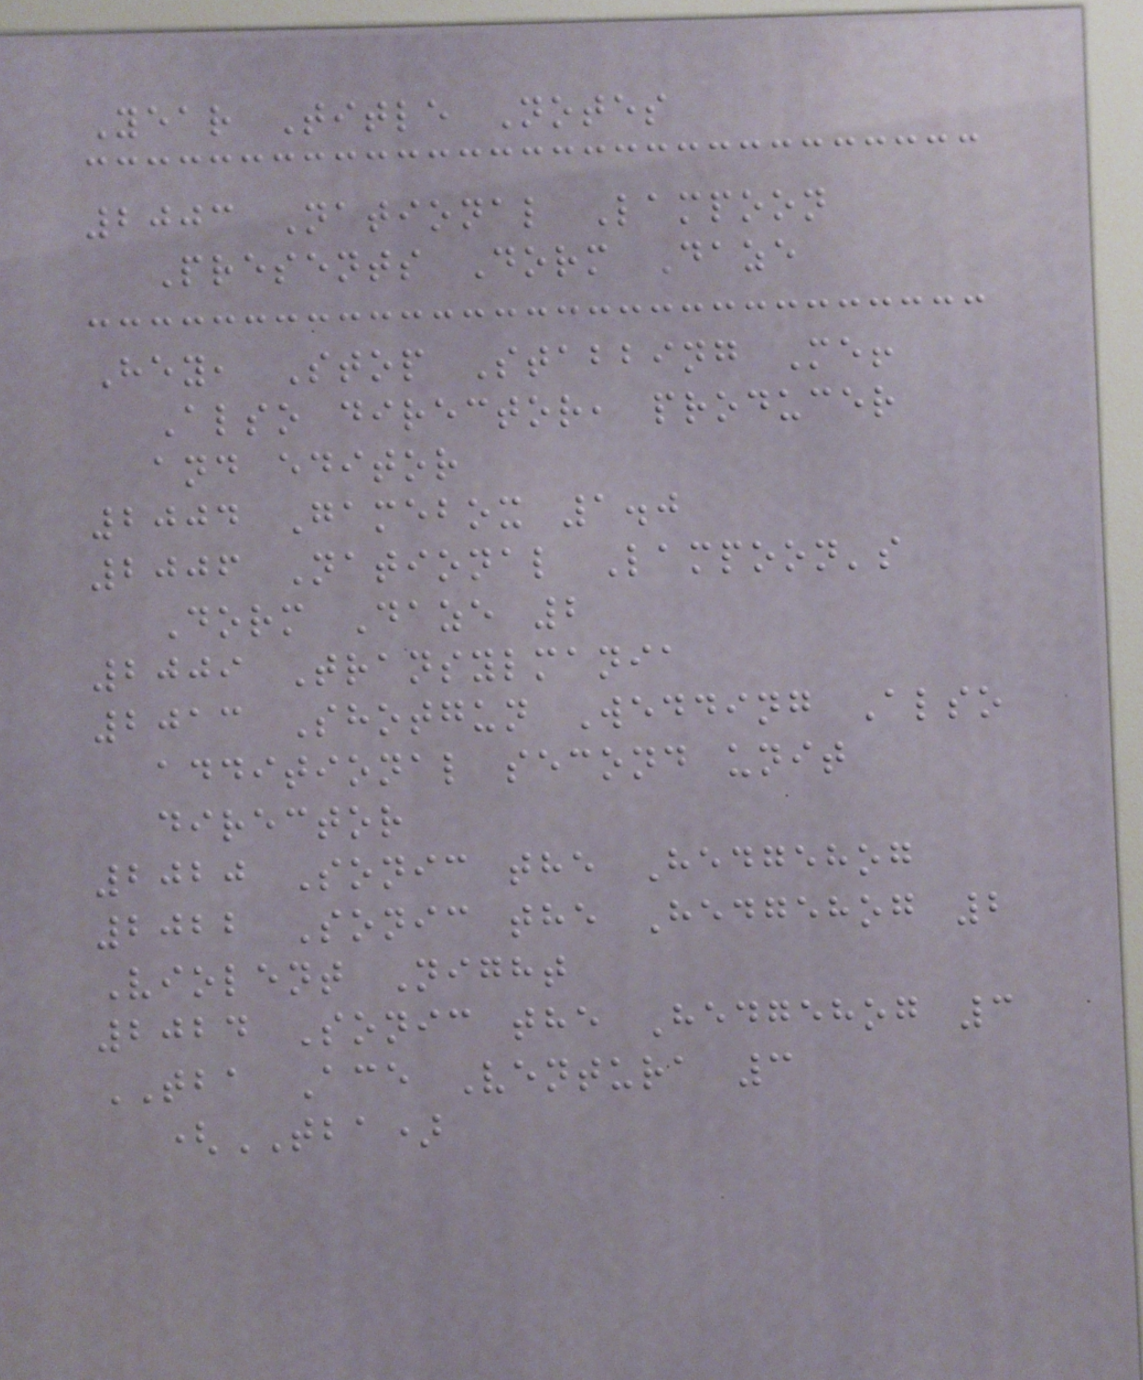Year Title Notes
2003 National Lampoon
Presents Dorm Daze
Hey, Stop Stabbing Me!
Also director, producer
and editor
2004 Gamebox 1.0
2006 National Lampoon's
Dorm Daze 2
2009 Transylmania
2013 Shotgun Wedding Also
additional second unit
director
2020 Sonic the Hedgehog
2022 Sonic the Hedgehog 2
Violent Night
2024 Sonic the Hedgehog 3
TBA Ace Ventura 3
(TBA)
